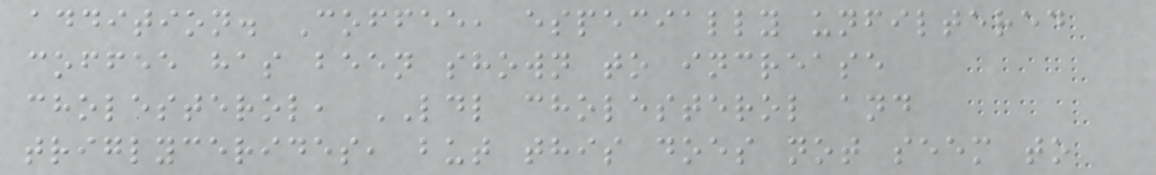addition. Coffee, especially unfiltered
coffee has been shown to increase
cholesterol, LDL cholesterol and
triglycerides, but this does not seem to
